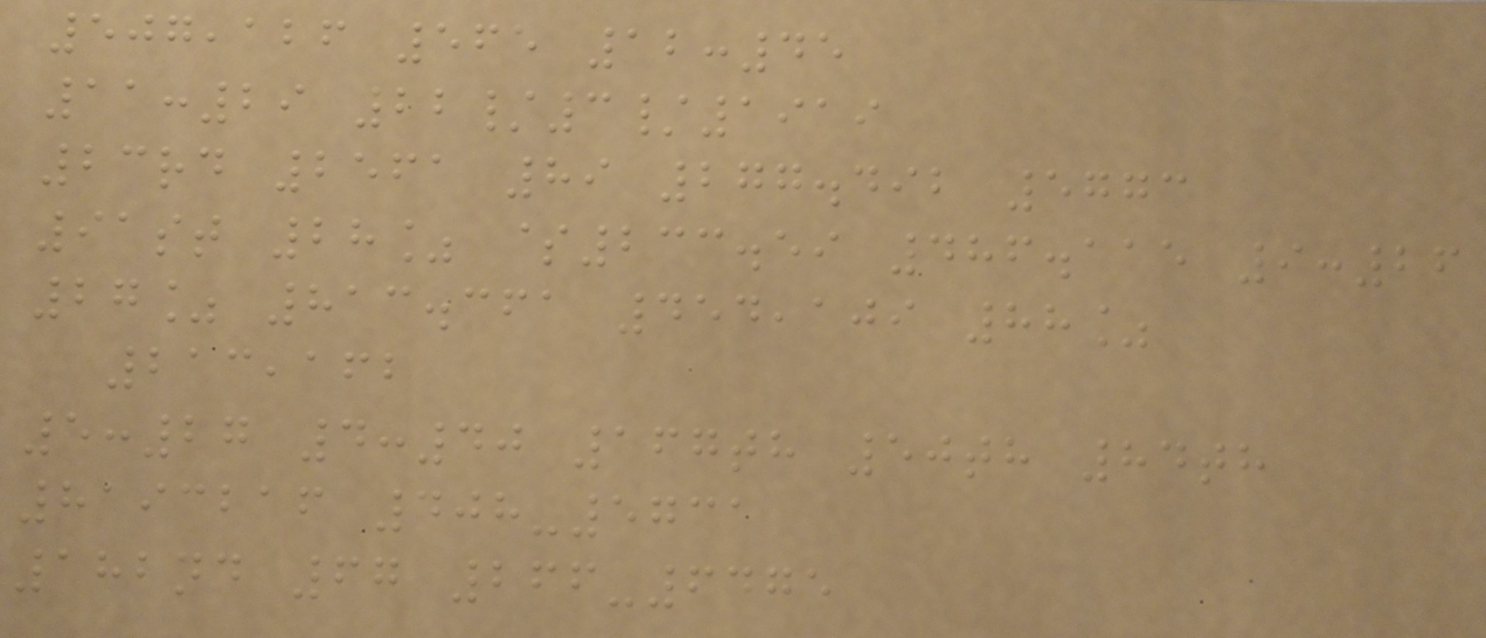507,126 565 12:45
11:29 22/3/1919
23rd 2561 89 277.492 5773
91st 28% $233.59 486.115 9:26
27% 813.361 454,109 88%
213,162
5:27 4:40 167th 50th 84th
8193216 408-5731
182nd 67 266-6475
